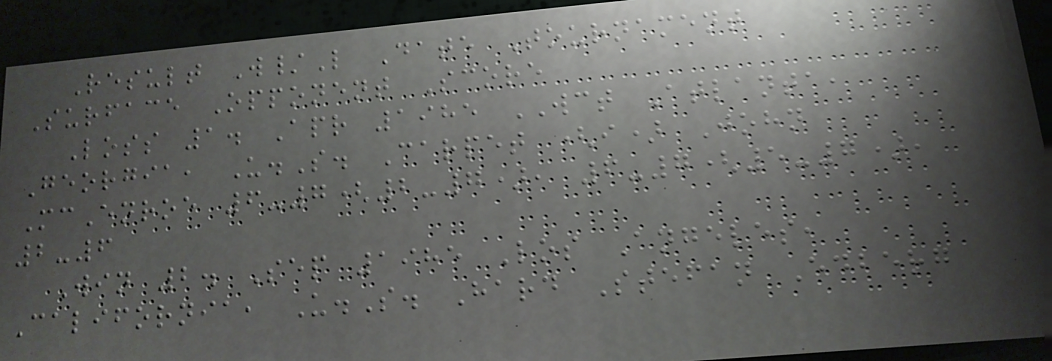Result W/L Date Tournament
Surface Opponent Score
Loss 1. Apr 1985 WCT Atlanta,
Georgia, U.S. Carpet (i) John
McEnroe 6-7(2-7), 6-7(5-7),
2-6
Win 2. Sep 1985 Los Angeles,
California, U.S. Hard Stefan Edberg
